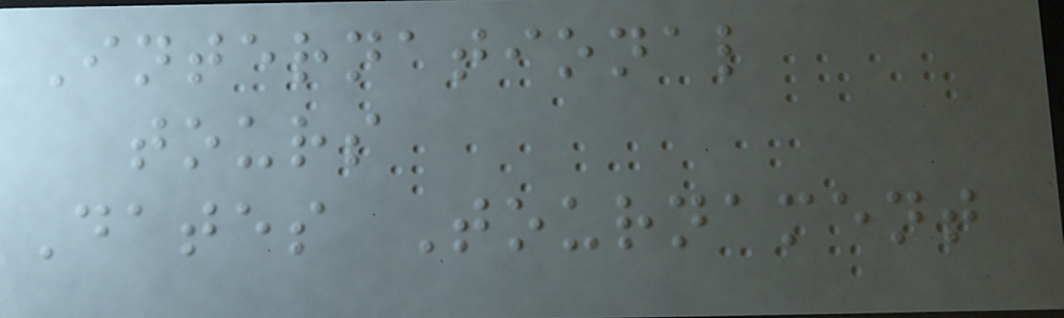International
tours
Dates Tournament
